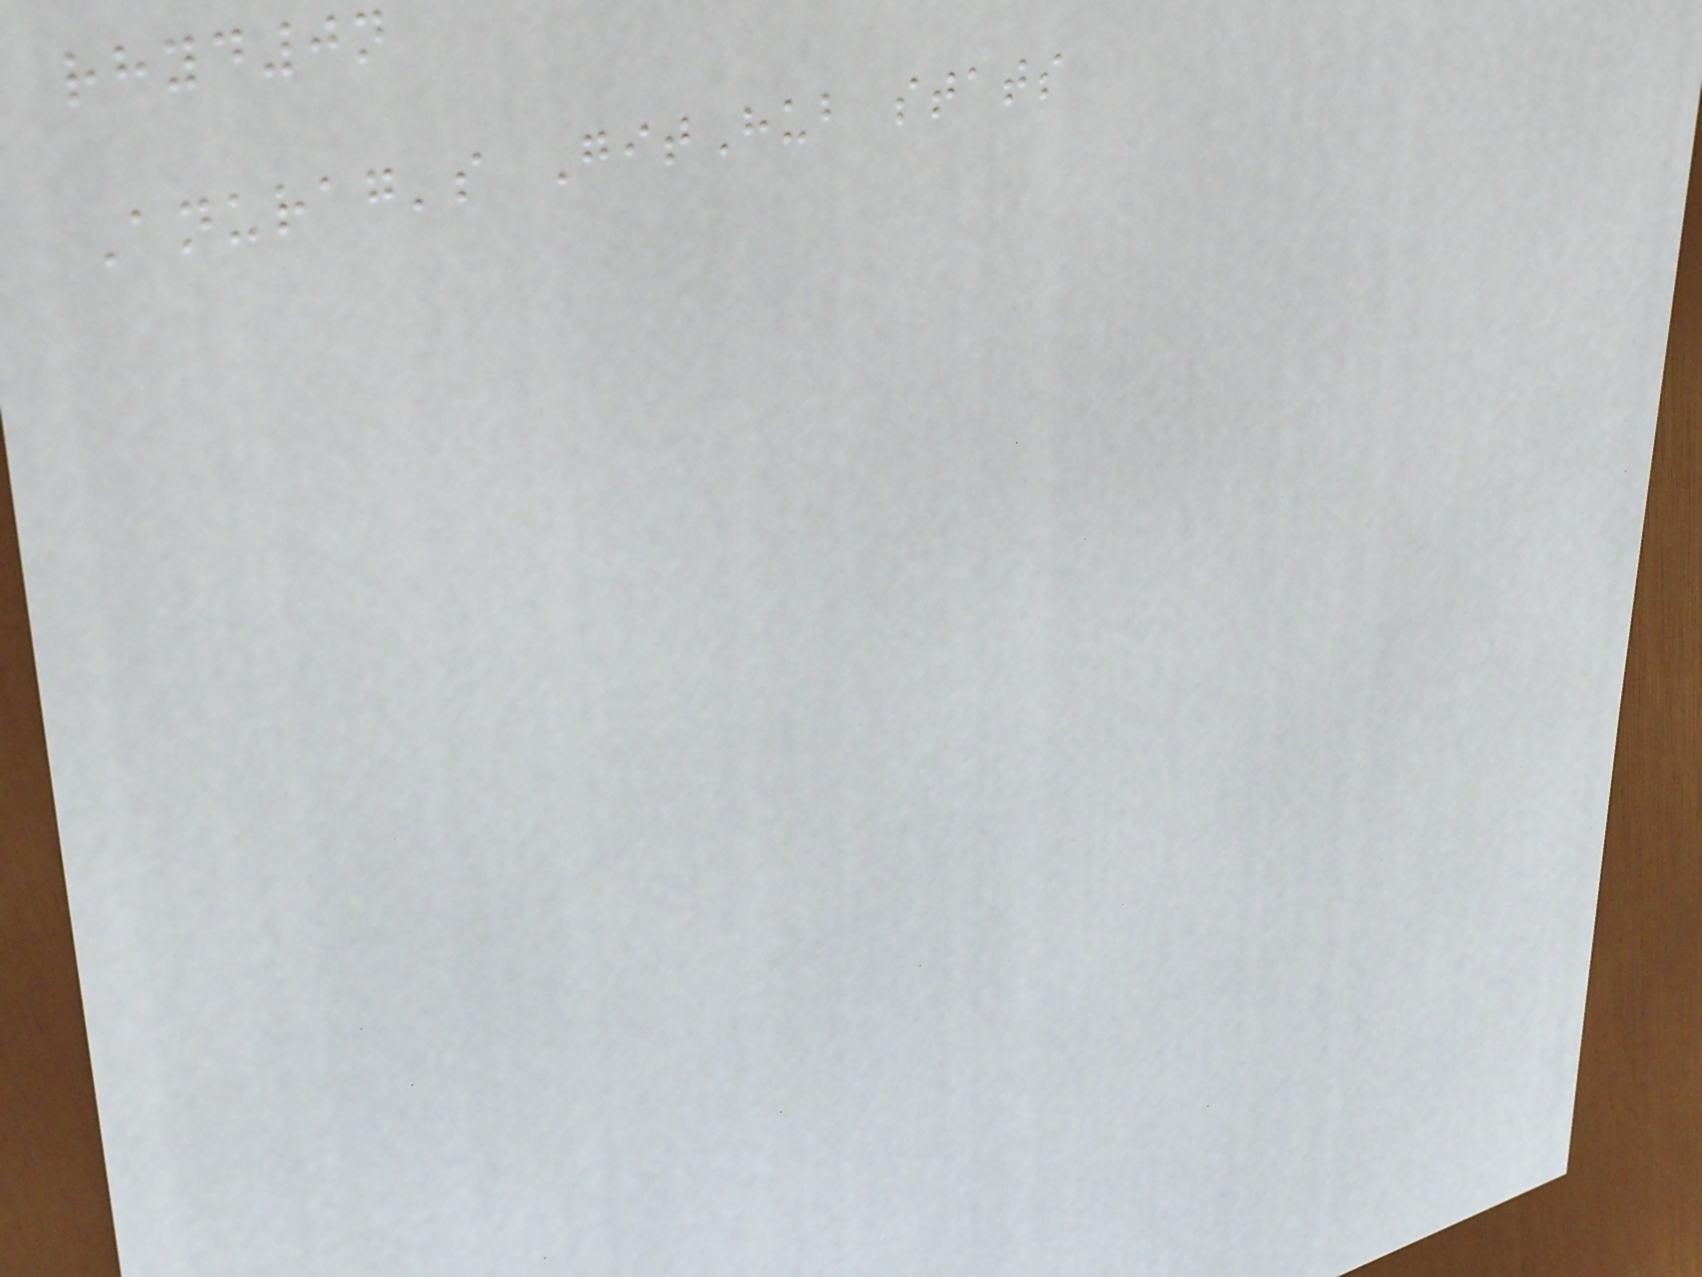rhyd0n
Anurag's GitHub stats
